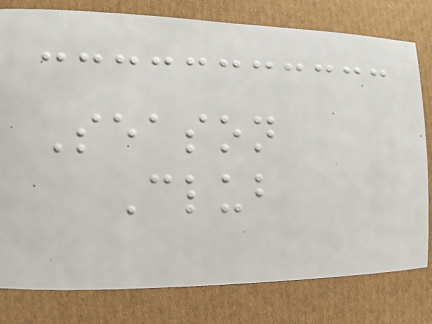Season
Club
